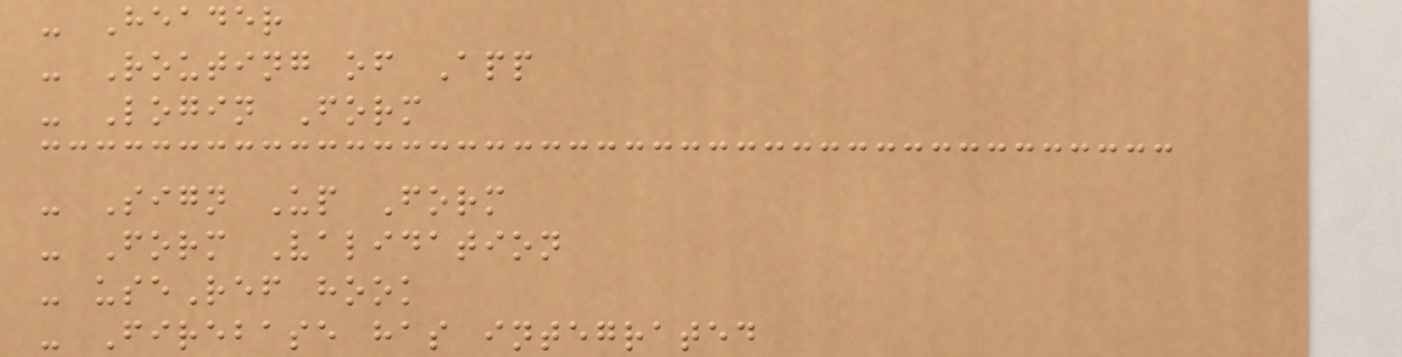- Header
- Routing of App
- Login Form
- Sign Up Form
- Form Validation
- useRef hook
- Firebase has integrated
